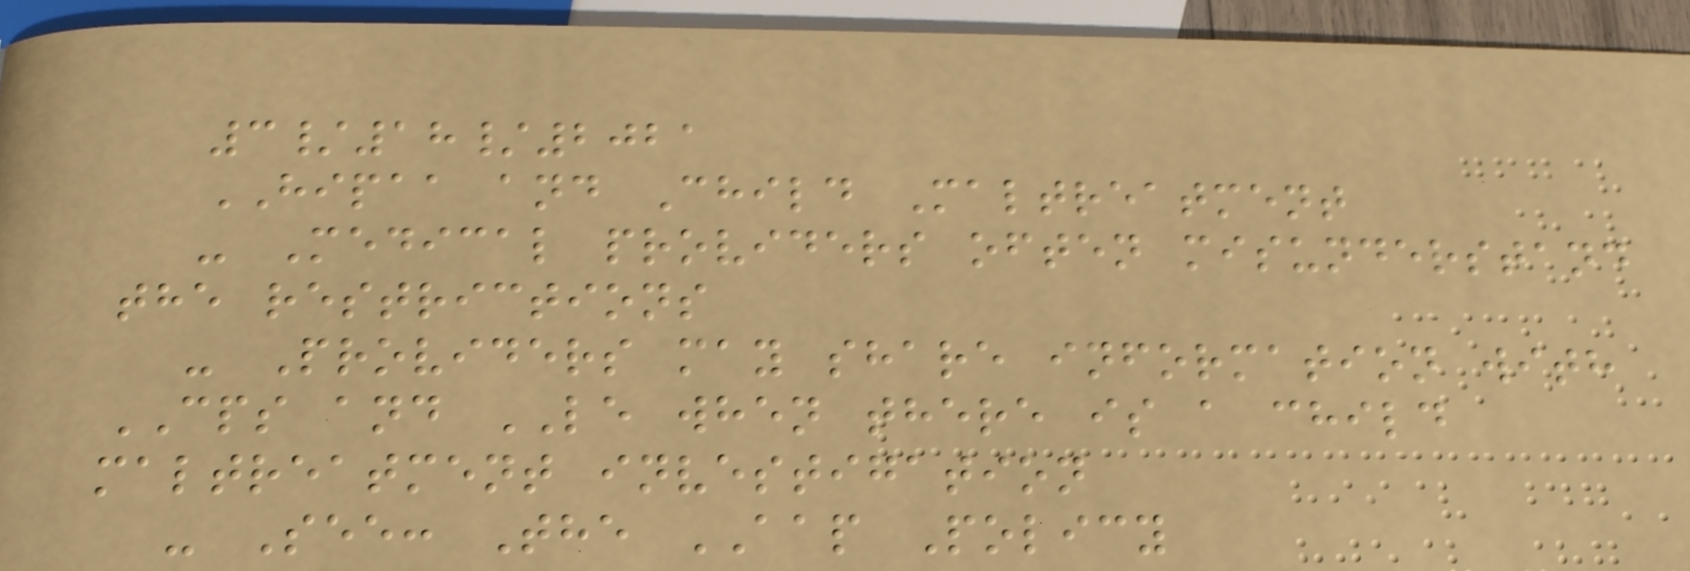3/18/2021
HIPAA and Child Maltreatment
- Medical providers often misunderstand
the restrictions
- Providers may share information with
CPS and LE when there is a child
maltreatment investigation
- See: The AAP Policy
